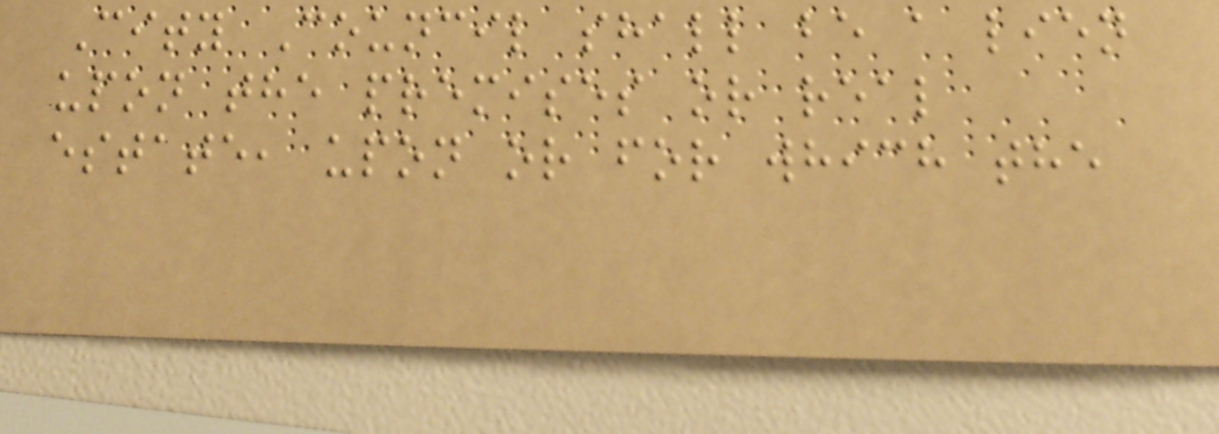City Council shall be a lien
upon the premises or real
estate, upon or for which the
